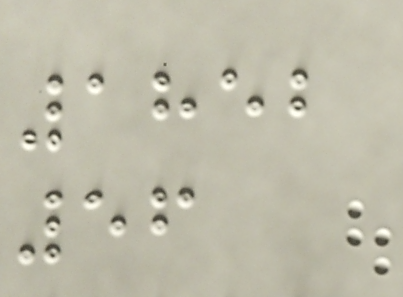1852
56
